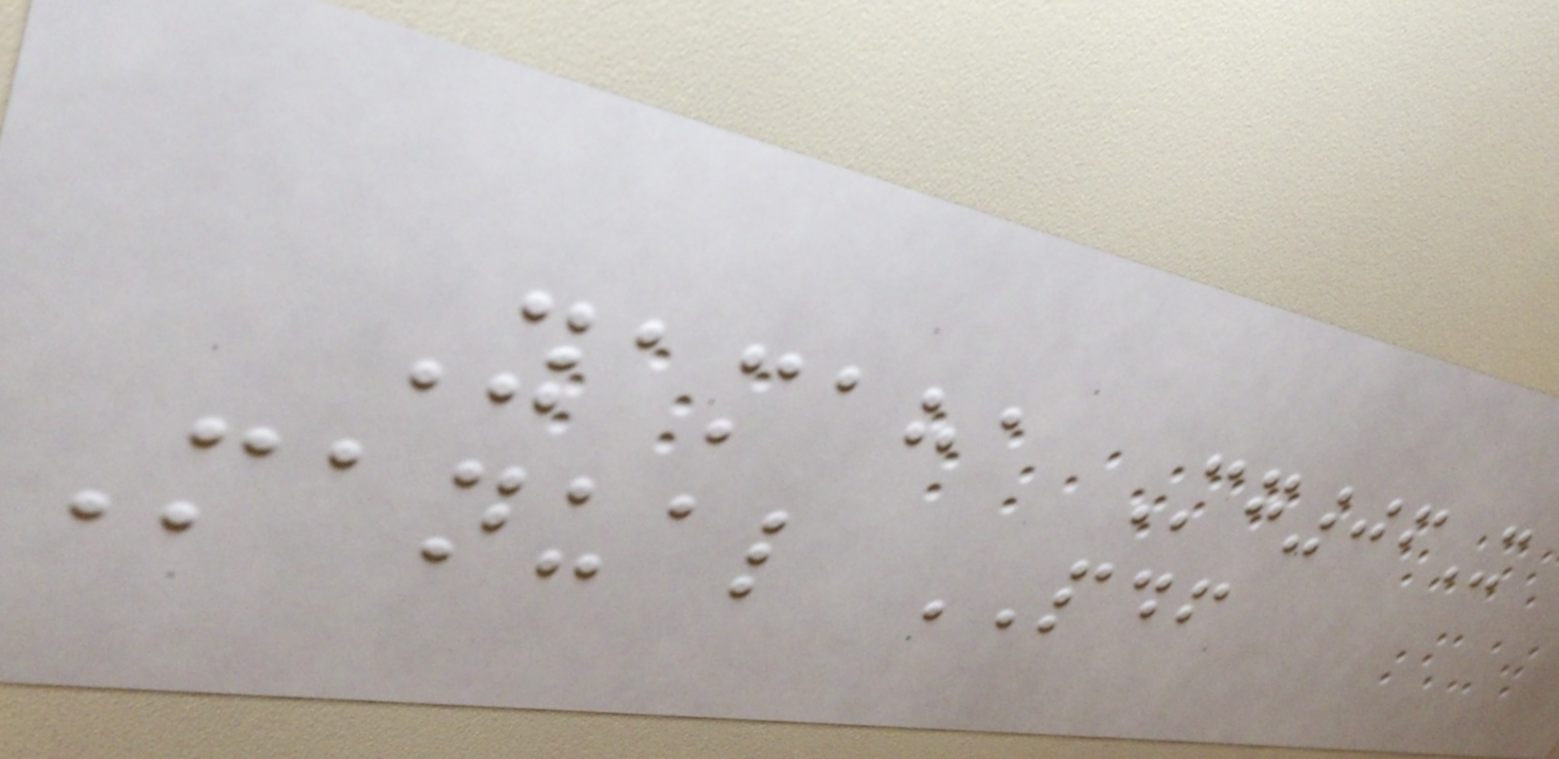Yamaha Mg06X
Manual PDF
